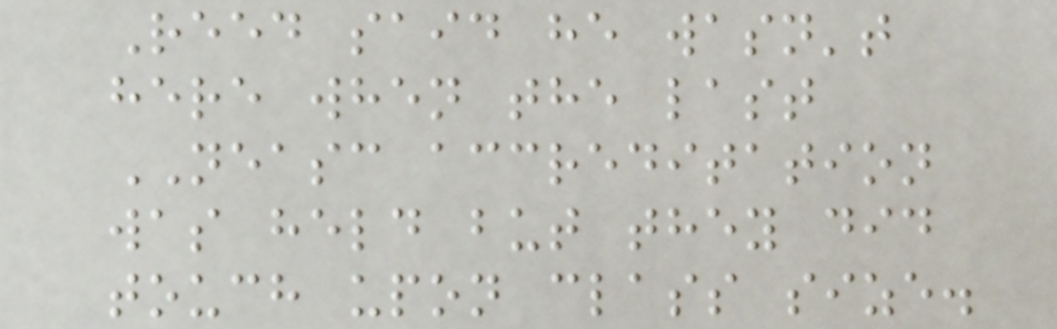Reed said he wasn't
here when the last
NEASC accreditation
was held but they did
touch upon class size.
